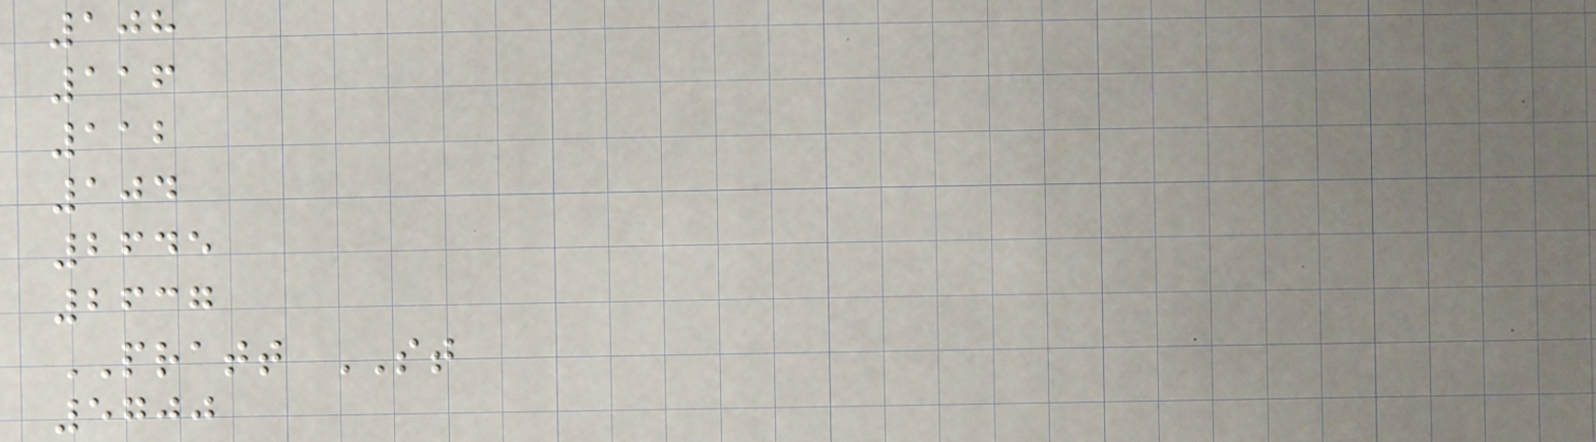108
116
112
104
2645
2637
PRATT ST
5700
